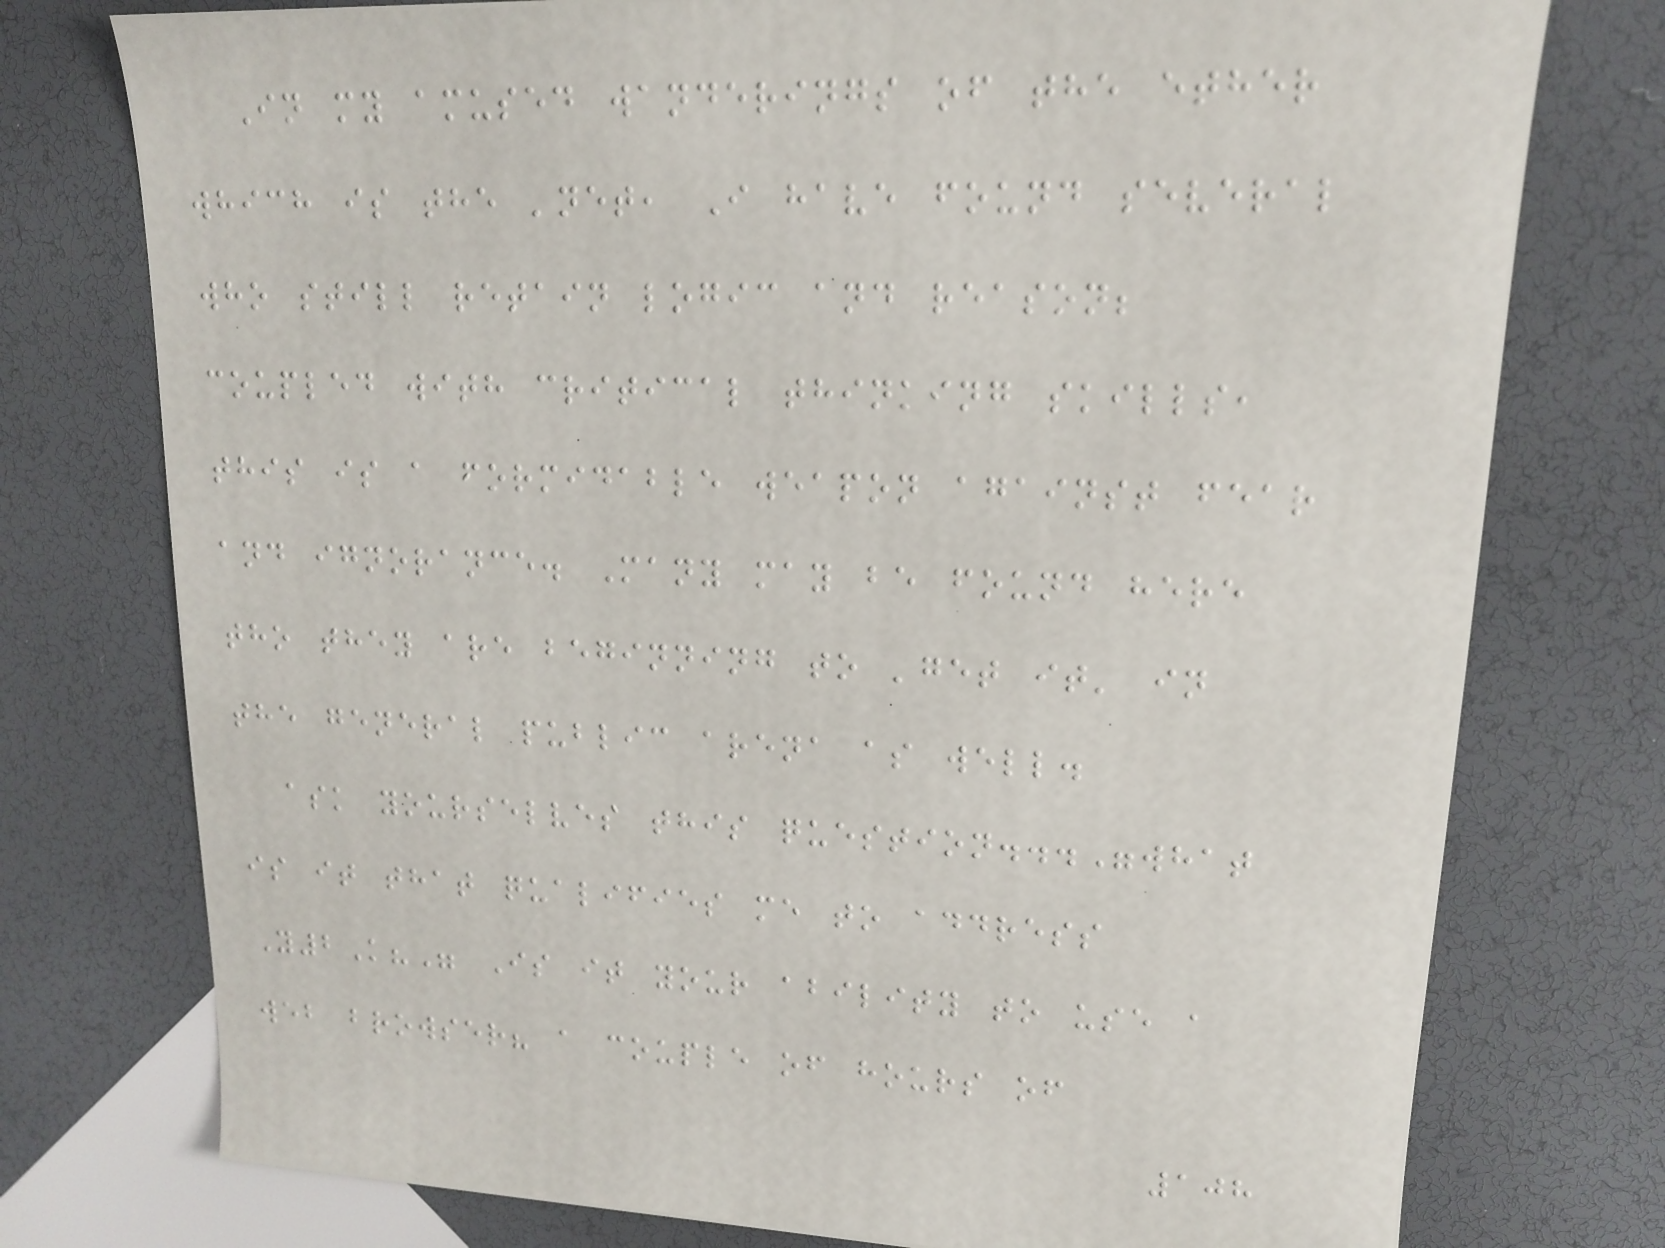In my amused wanderings of the ether
which is the 'net, I have found several
who still retain logic and reason;
coupled with critical thinking skills,
this is a formidable weapon against fear
and ignorance. Many may be found here
tho they are beginning to 'get it' in
the general public arena as well.
ask yourselves this question..."what
is it that qualifies me to address
Y2K?" Is it your ability to use a
web browser? a couple of hours of
108
